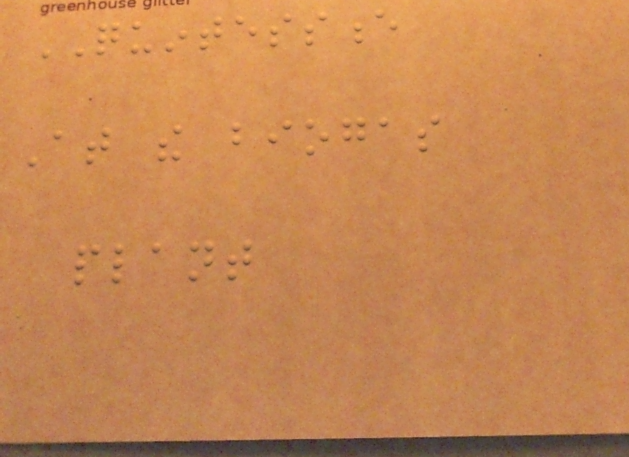QUINTESSENCE
At the biogas
plant
